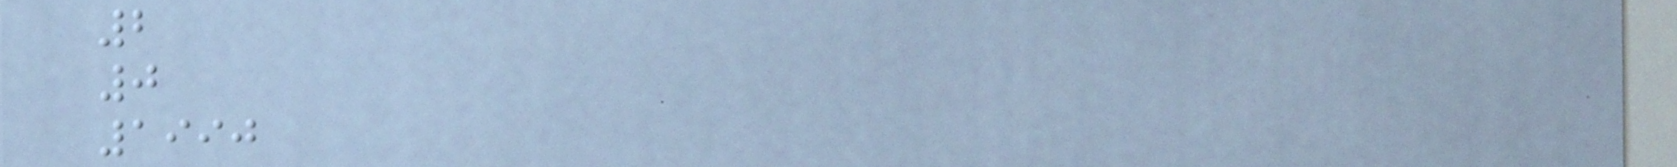2
0
1990
